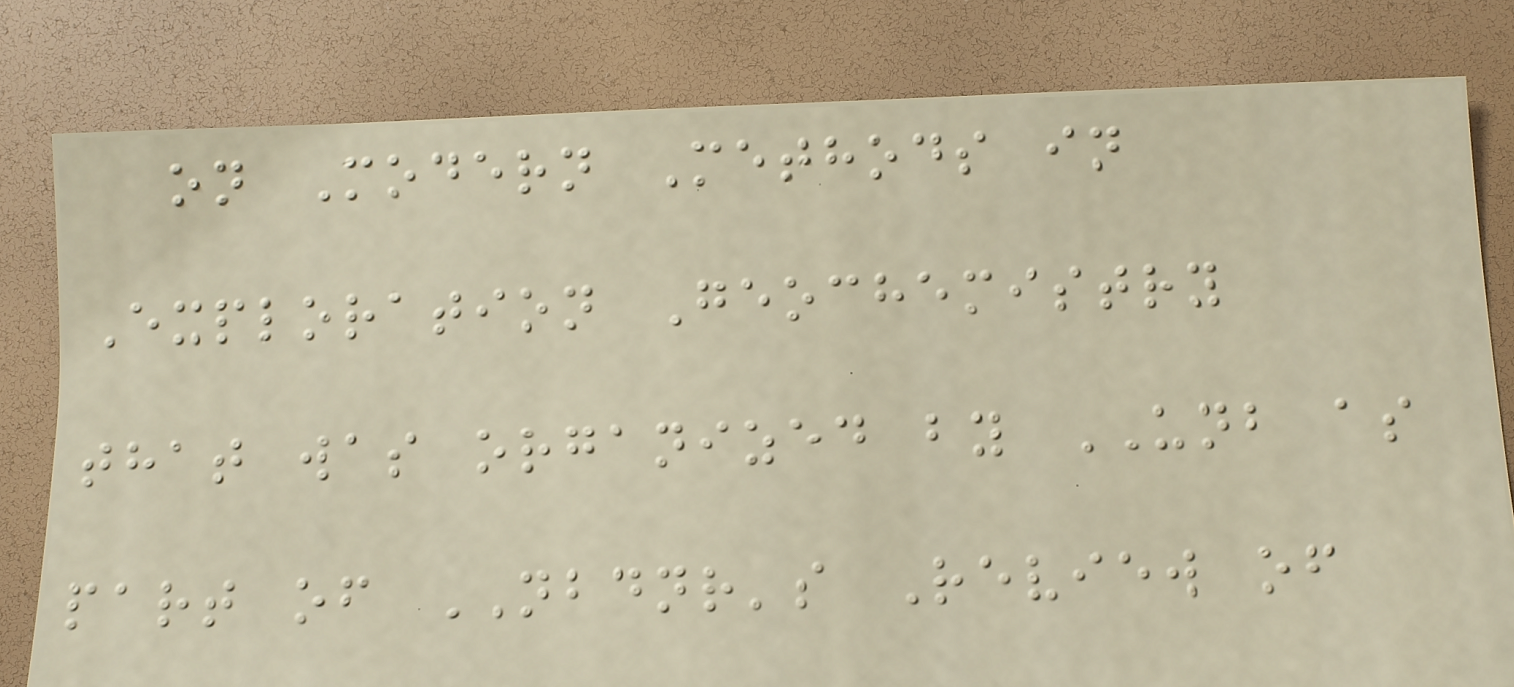on Modern Methods in
Exploration Geochemistry
that was organized by UNB as
part of NBDNR's Review of
